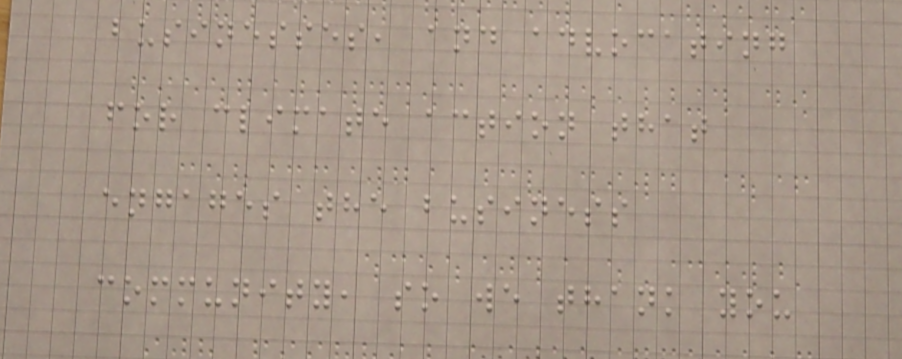businesses, and advocating
for climate action that
engages the business
community, so we thank you
